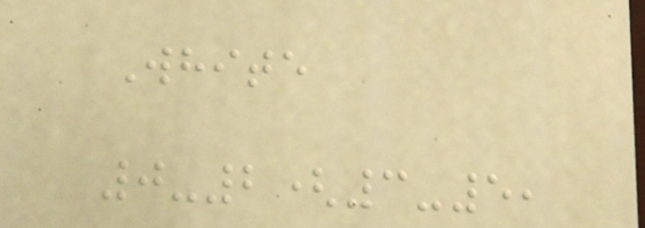White
0-2(3-5,
